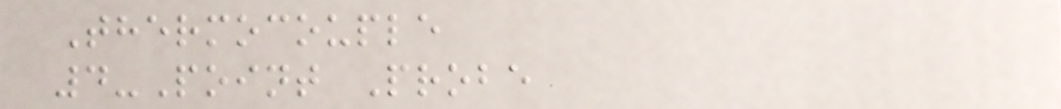Thermocouple
4-Point Probe
